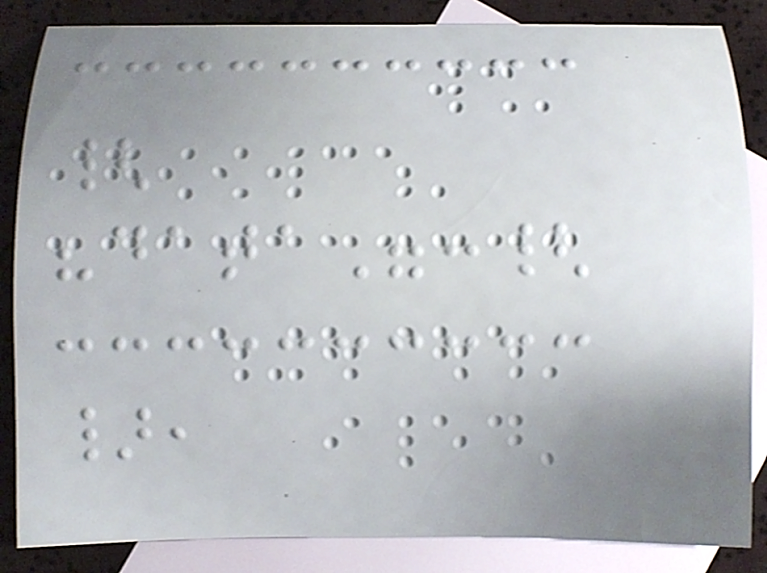{
"data":{
},
